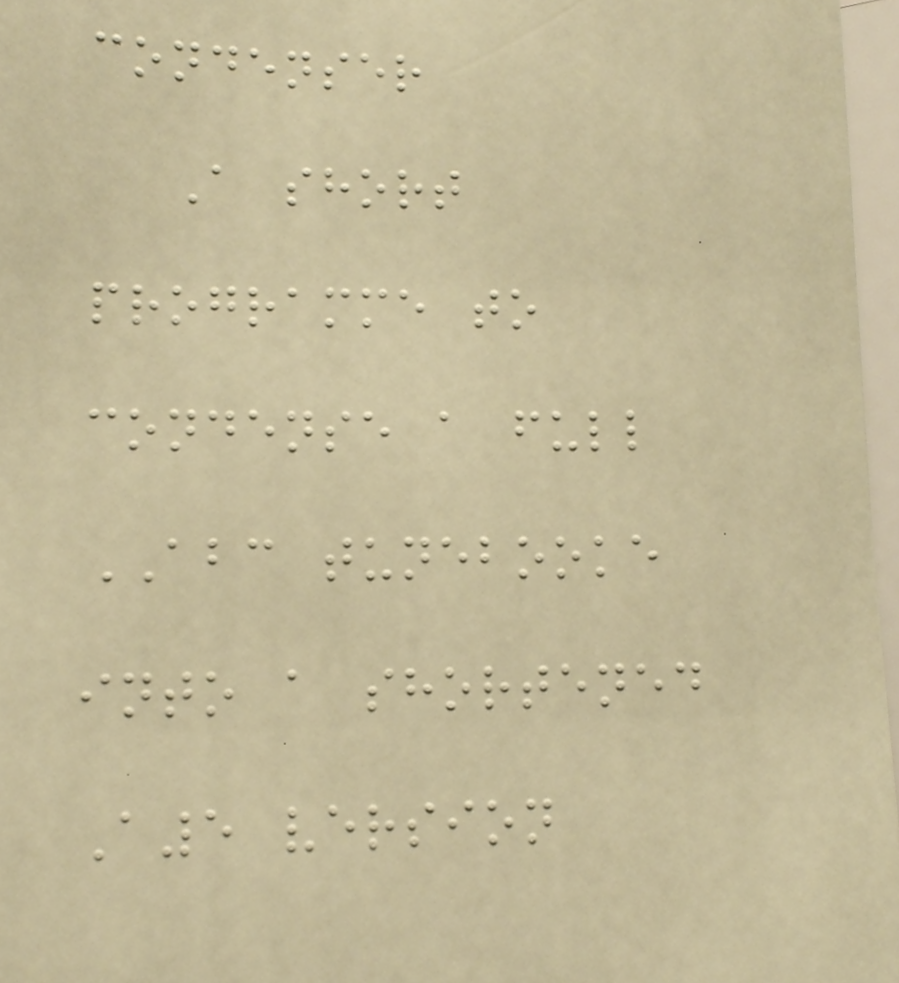condenser
A short
programme to
condense a full
ABC tunebooke
into a shortened
A5 version
